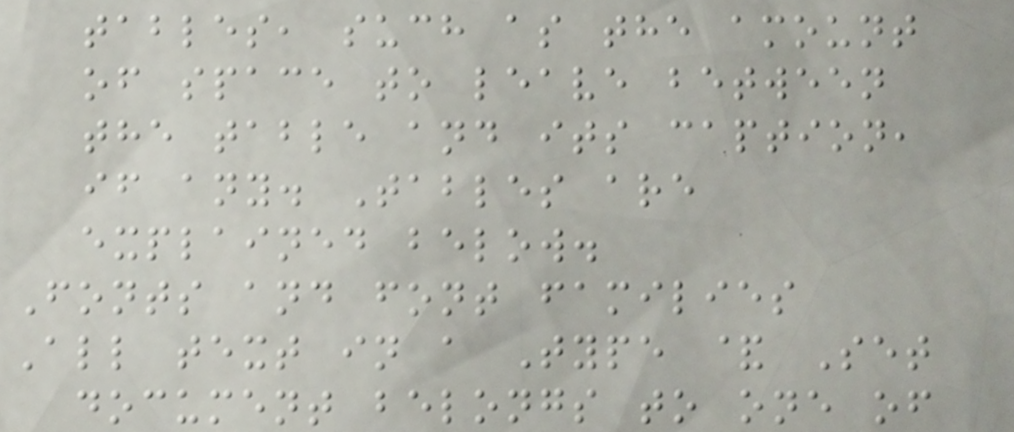tables, such as the amount
of space to leave between
the table and its caption,
if any. Tables are
explained below.
Fonts and font families
All text in a Type & Set
document belongs to one of
